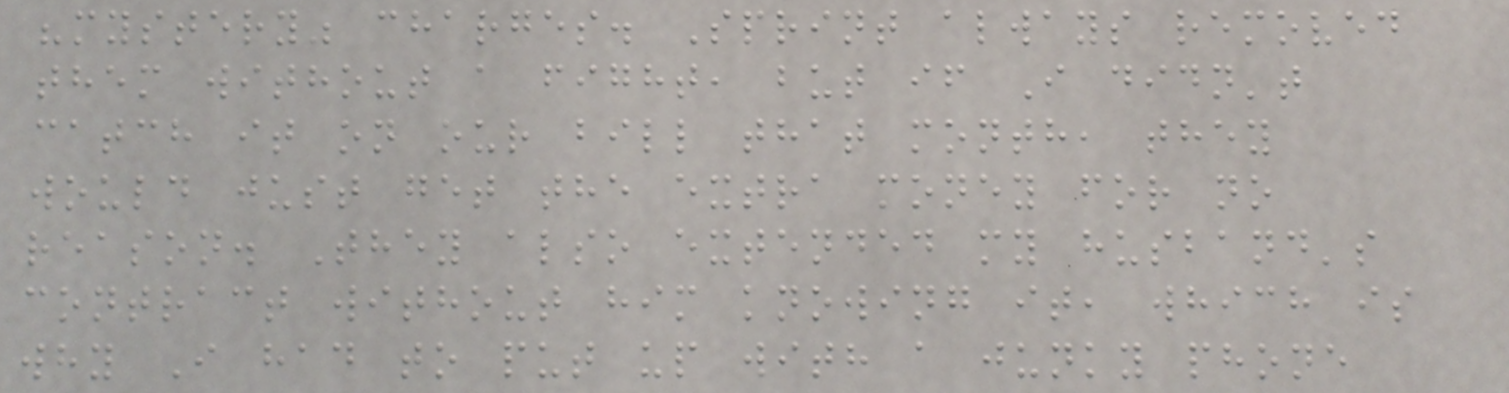"mystery" charges. Sprint always removed
them without a fight, but if I didn't
catch it on our bill that month, they
would just get the extra money for no
reason. They also extended my husband's
contract without him knowing it, which is
why I had to put up with a junky phone
